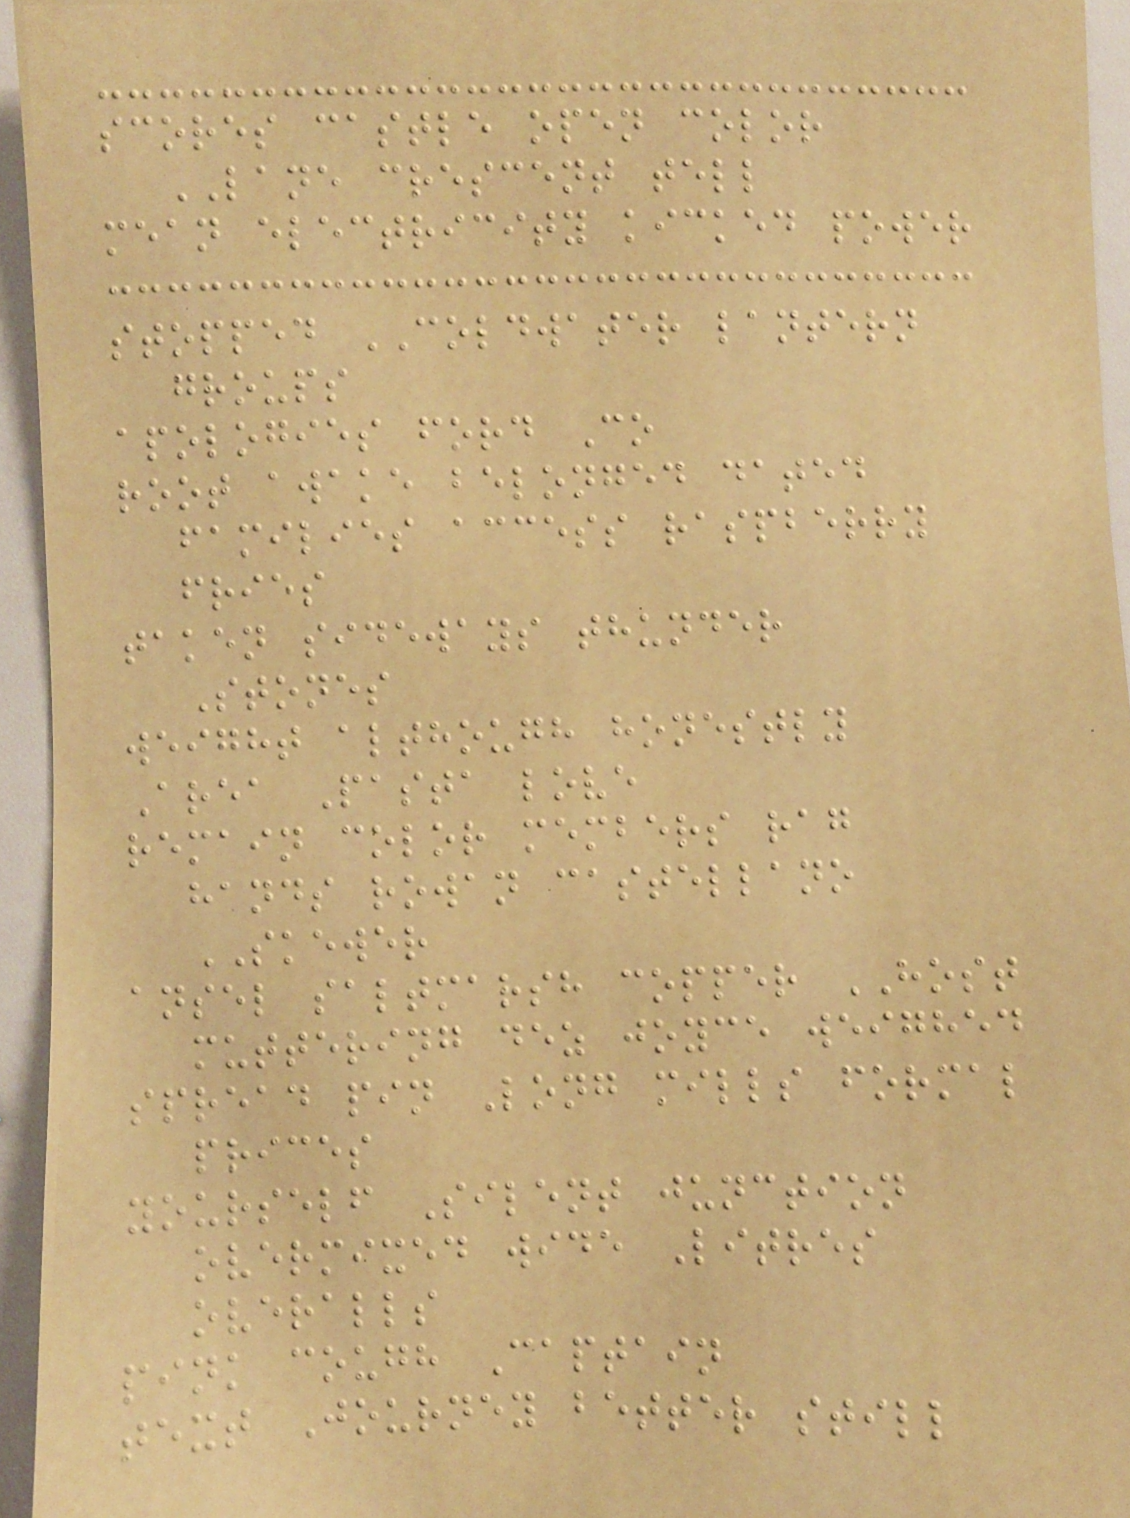scores castle open color
LANE crescent tell
mean electricity kicked power
stopped COLDWATER lantern
groups
apologies ford Co
root awake belonged dated
families access raspberry
fries
taken sideways thunder
Stones
weight although honestly
Area Pasta love
remain color members rag
hands rowan castellano
SKEWER
ansel saltmarsh copper HOST
muttering dez joyce weighed
spread pin Long mills formal
prices
yourself Silent junction
overmixed wide Litres
overalls
pink cough Captain
text Journey better still
